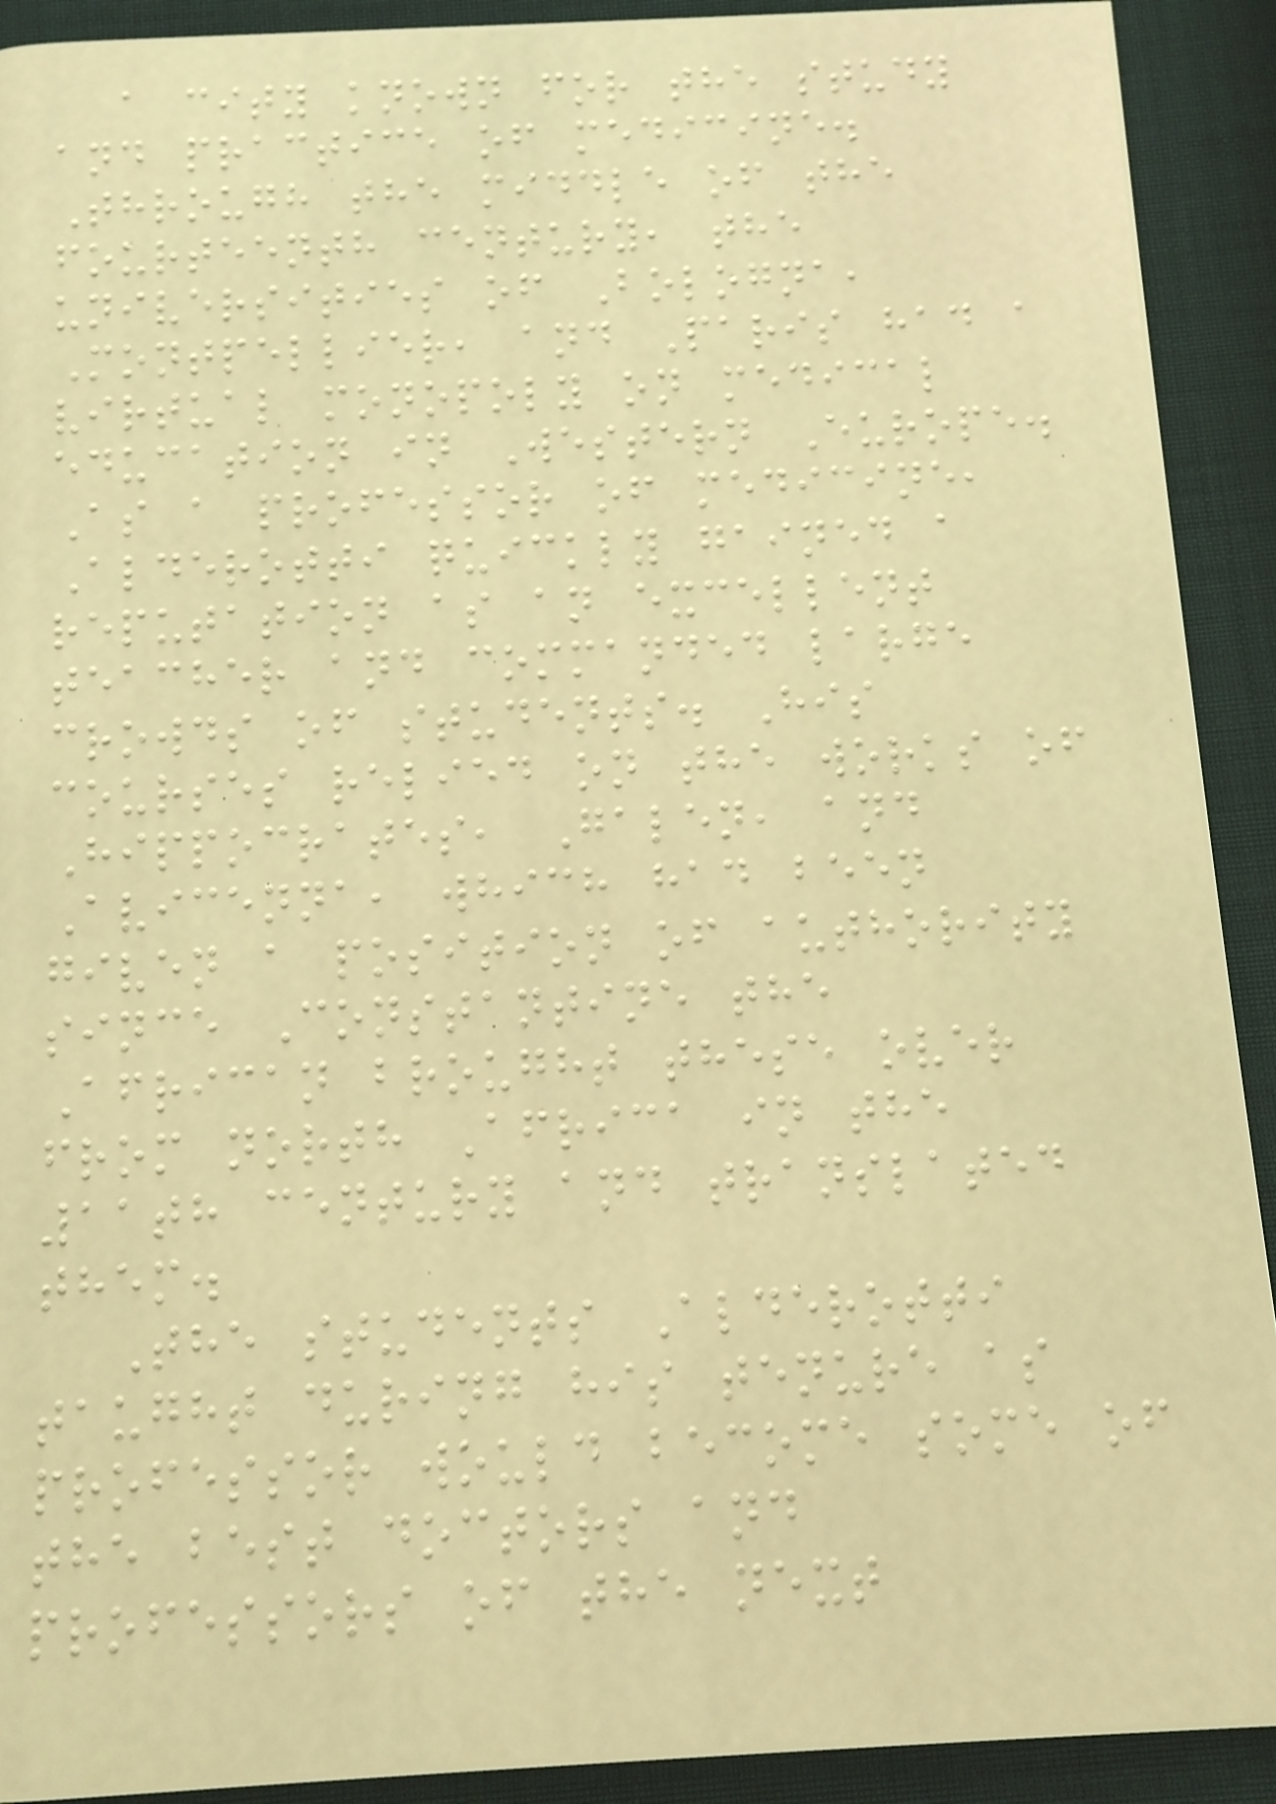a city known for the study
and practice of medicine.
Through the middle of the
fourteenth century, the
universities of Bologna,
Montpellier, and Paris had a
virtual monopoly on medical
education in Western Europe.
As a professor of medicine,
Alderotti quickly gained a
reputation as an excellent
teacher and commanded large
crowds of students. His
courses relied on the works of
Hippocrates, Galen, and
Avicenna, which had been
given a position of authority
since Constantine the
African brought these over
from north Africa in the
11th century and translated
them.
The students Alderotti
taught during his tenure as
professor would become some of
the best doctors and
professors of the next
